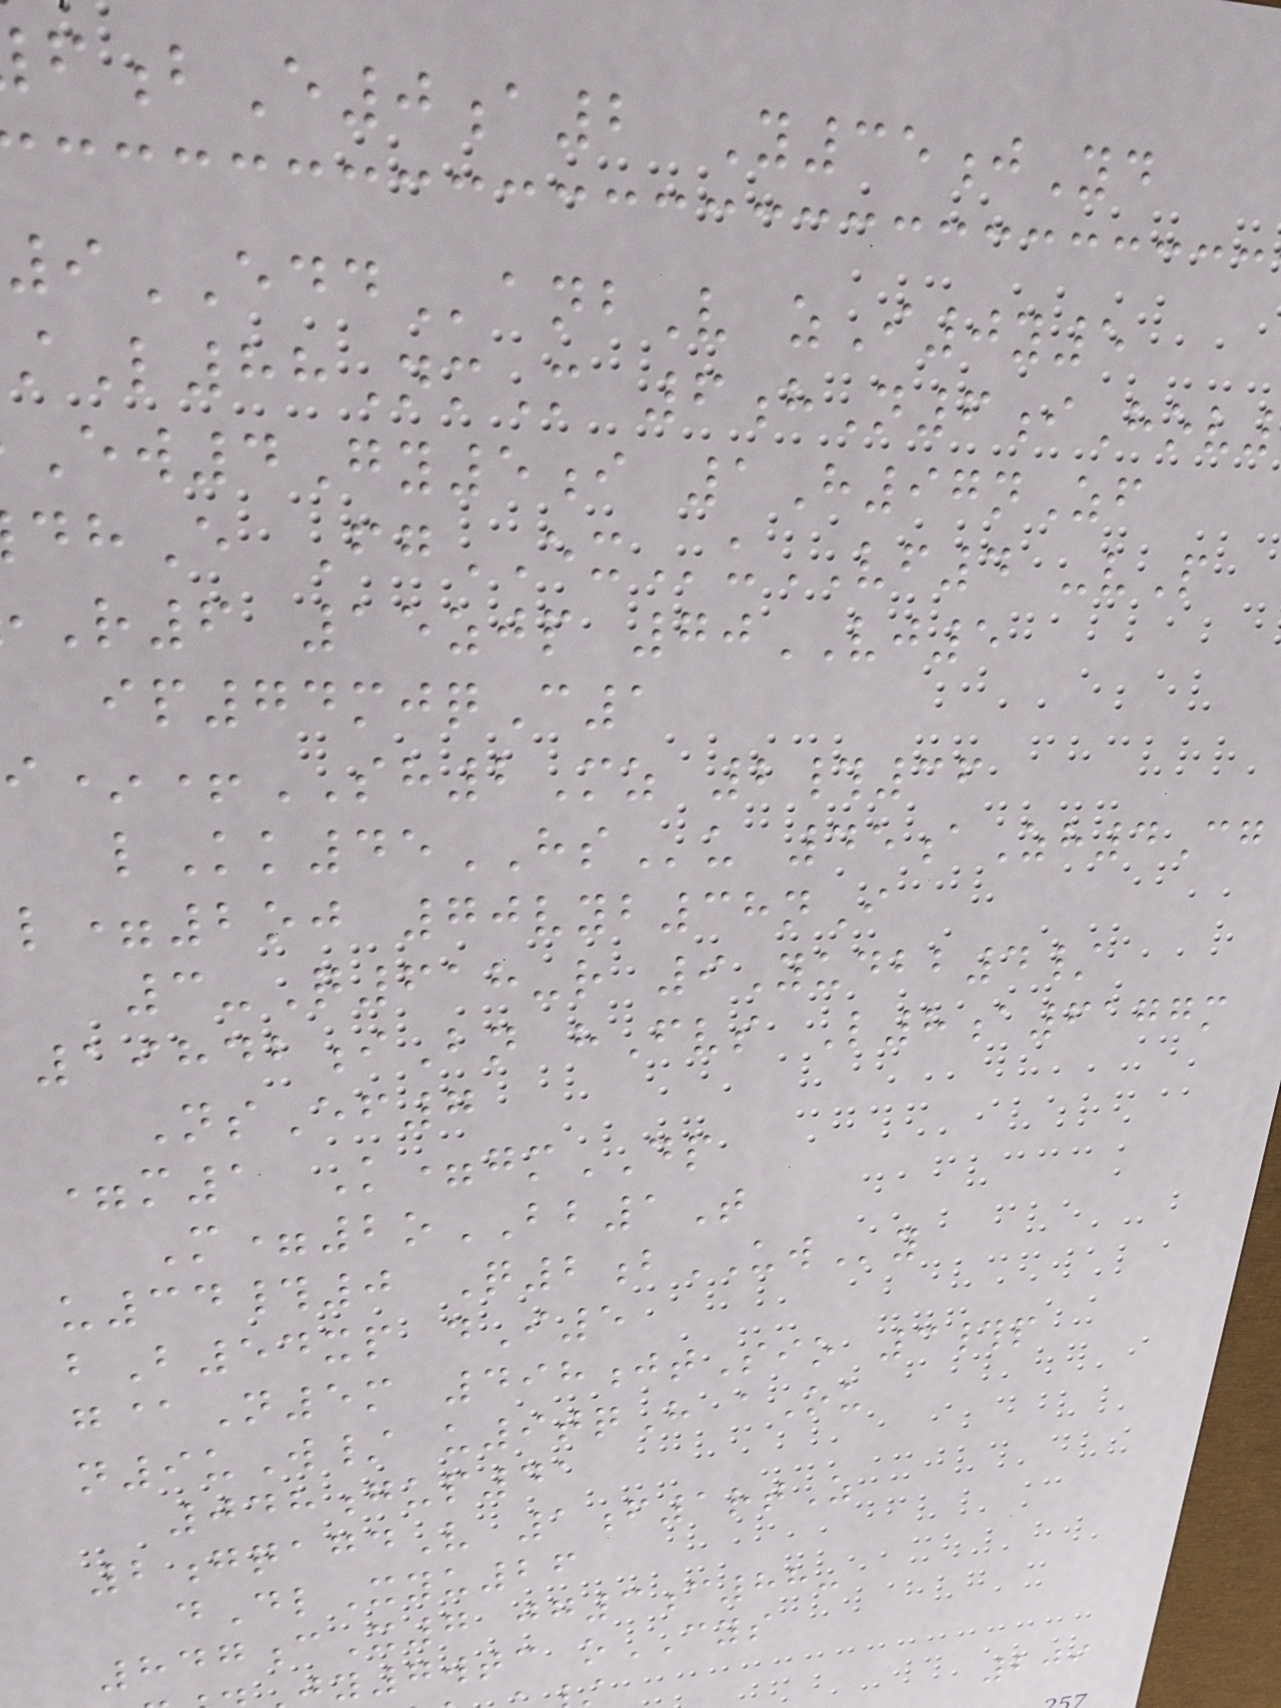bE0a2 Y35jYd
9EDDanbV zI0y5
L88NmM 6hN6iHov
Ew4Gy5i 1H97nZf
E FgEXuVF4 -vP
R6 15zjp 70VJ5
ip74mjqC1
i*+SH2Mz 2#36
lKk45HSu 45aZh4Cg
l=2oj 70vyb38nI
3-Q618-r 9Yudbb4/
19842iBn hFvs L8a6177m
NsEf7
=m1 K=gmDP
M=2oBB1T
u34#0 Q2bUWy
bB54xp dI5
g@N5m 498jtSio 3#p
n9uW/ u9tqH aOu
048gup41
2gqagdV 1f1rtZ
dDlXyu26
847cX7 jg3c88-
y7wtc oCYS
209
